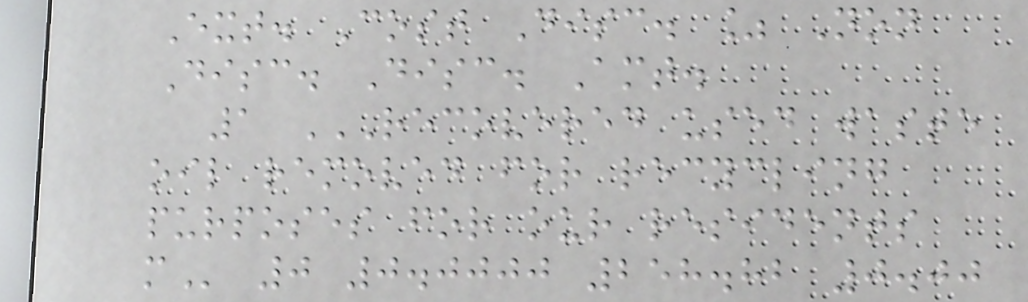Ext. Cost Disc. % Non
Disc. Disc. Amt.
1 RECOVERED USED WASTE
OIL REMOVED FOR RECYCLING
PURPOSES FOR OUR RESIDENTS
M 0 0.0000 258.82 0.00
